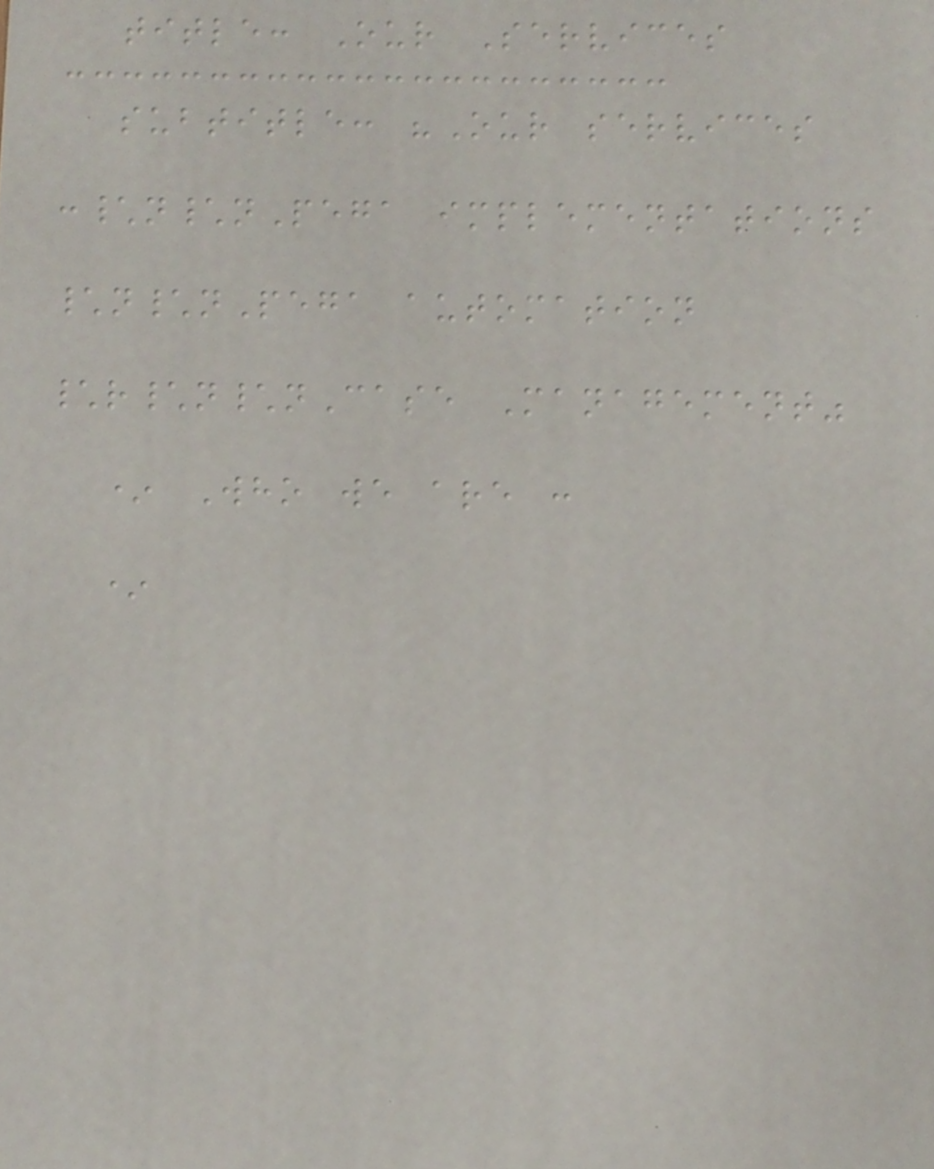title: Our Services
subtitle: "Our services
:\n\nPega implementations
\n\nPega automation
\r\n\nCase Management"
* Who we are :
*
